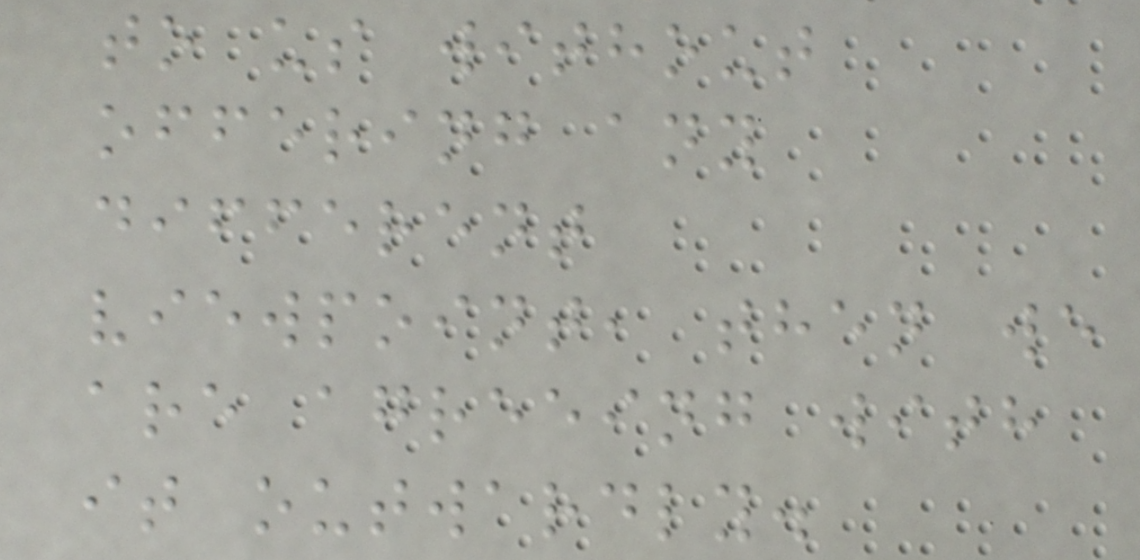to us without
offering any
different
viewpoint, then we
are agreeing with
it outwardly.
